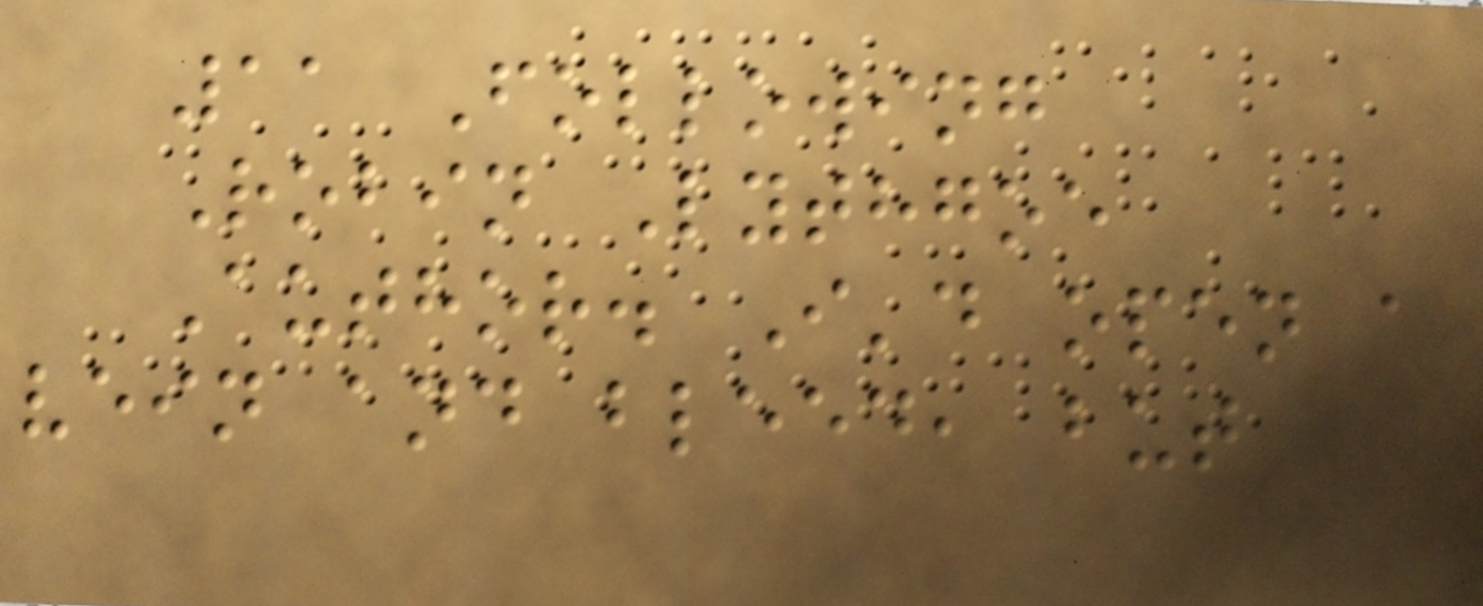11 Following
Robin Lythgoe
Author. I'd open a
vein and bleed, but
